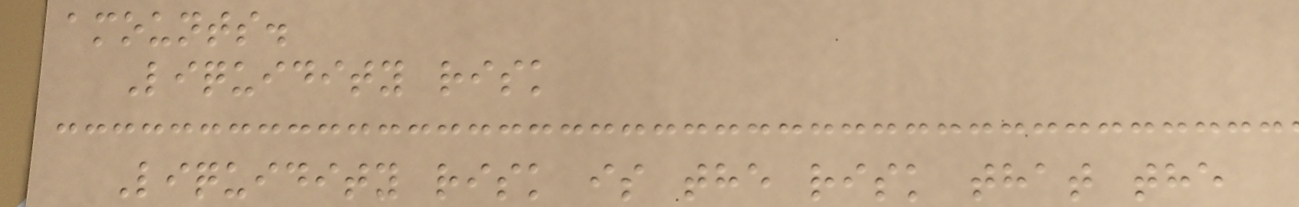amounts.
Liquidity risk
Liquidity risk is the risk that the
